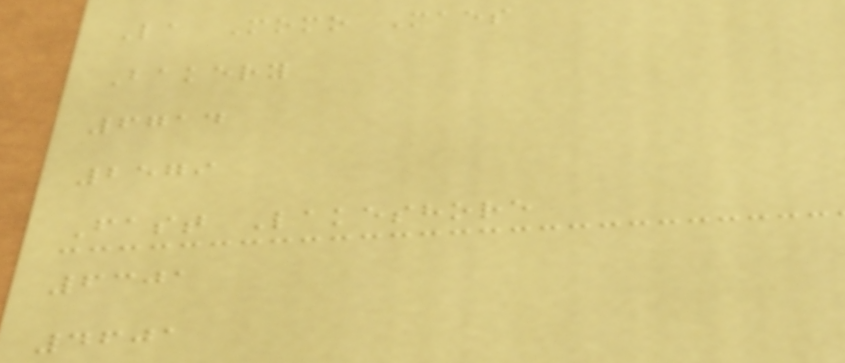La Momo Maes
Bakery
6714
2579
Fast Lakeshore
6301
4601
